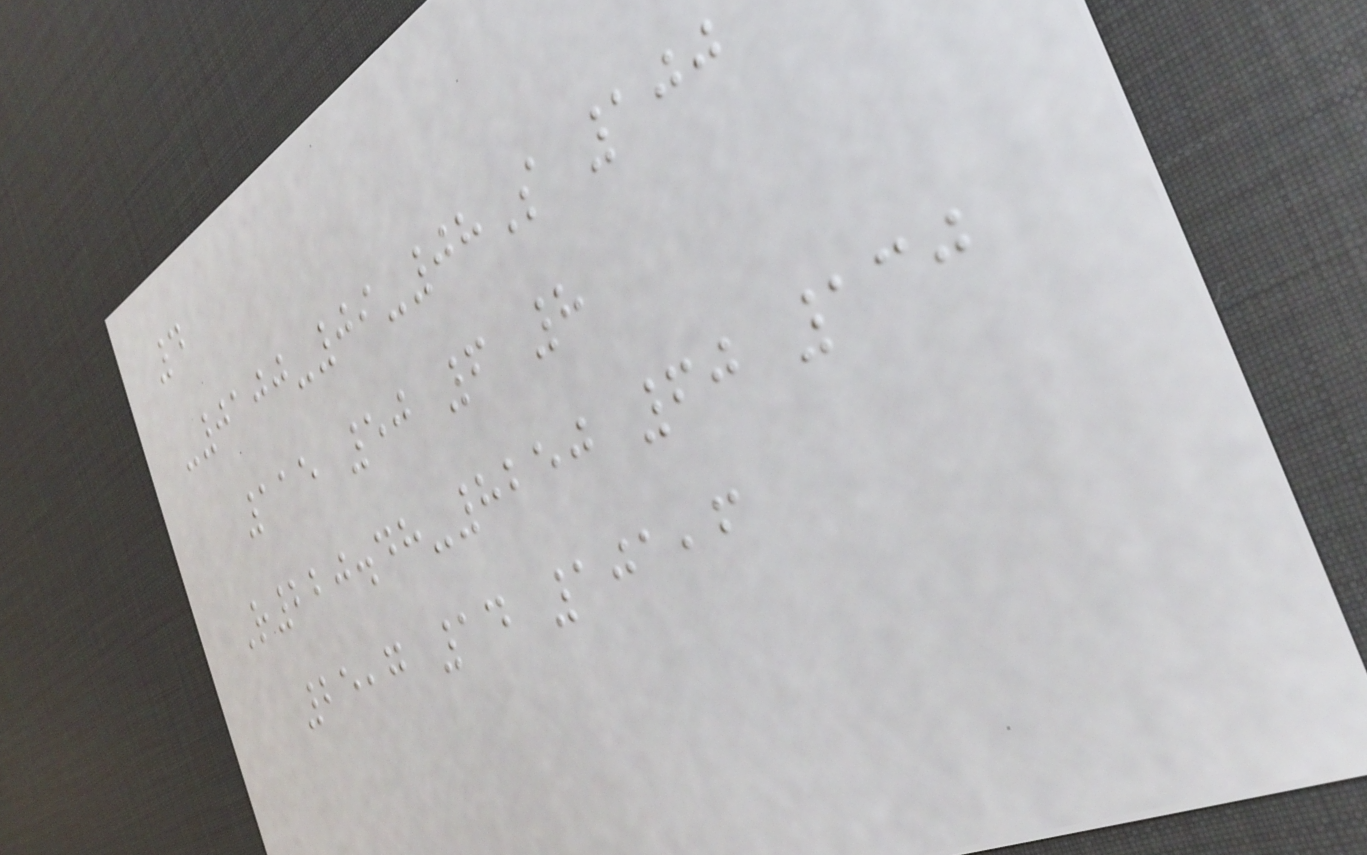4
-0100-09-08S 100
115 50 6 8
R220.48-8250 60 130
25,7 14 101,6
